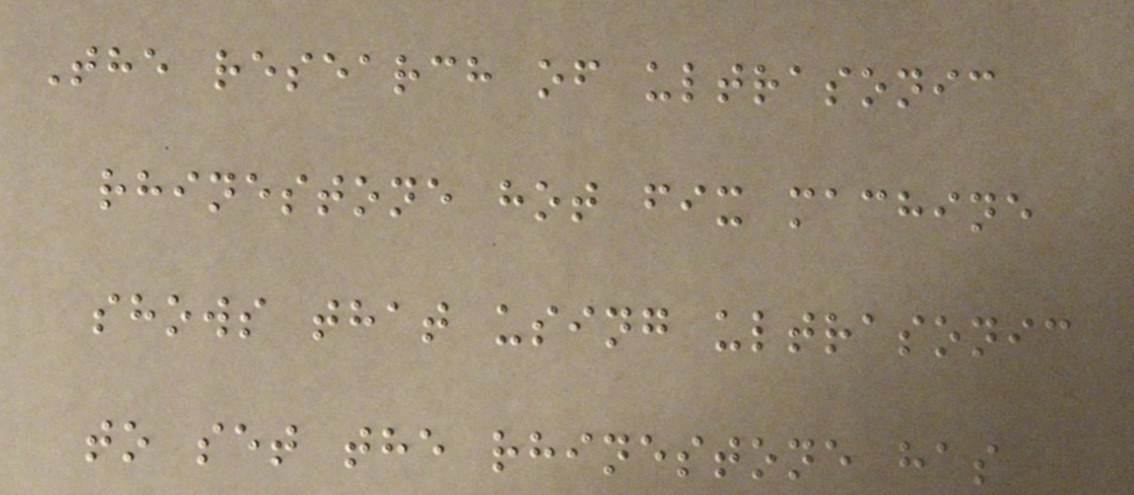The research of ultrasonic
rhinestone hot fix machine
shows that using ultrasonic
to set the rhinestone has
